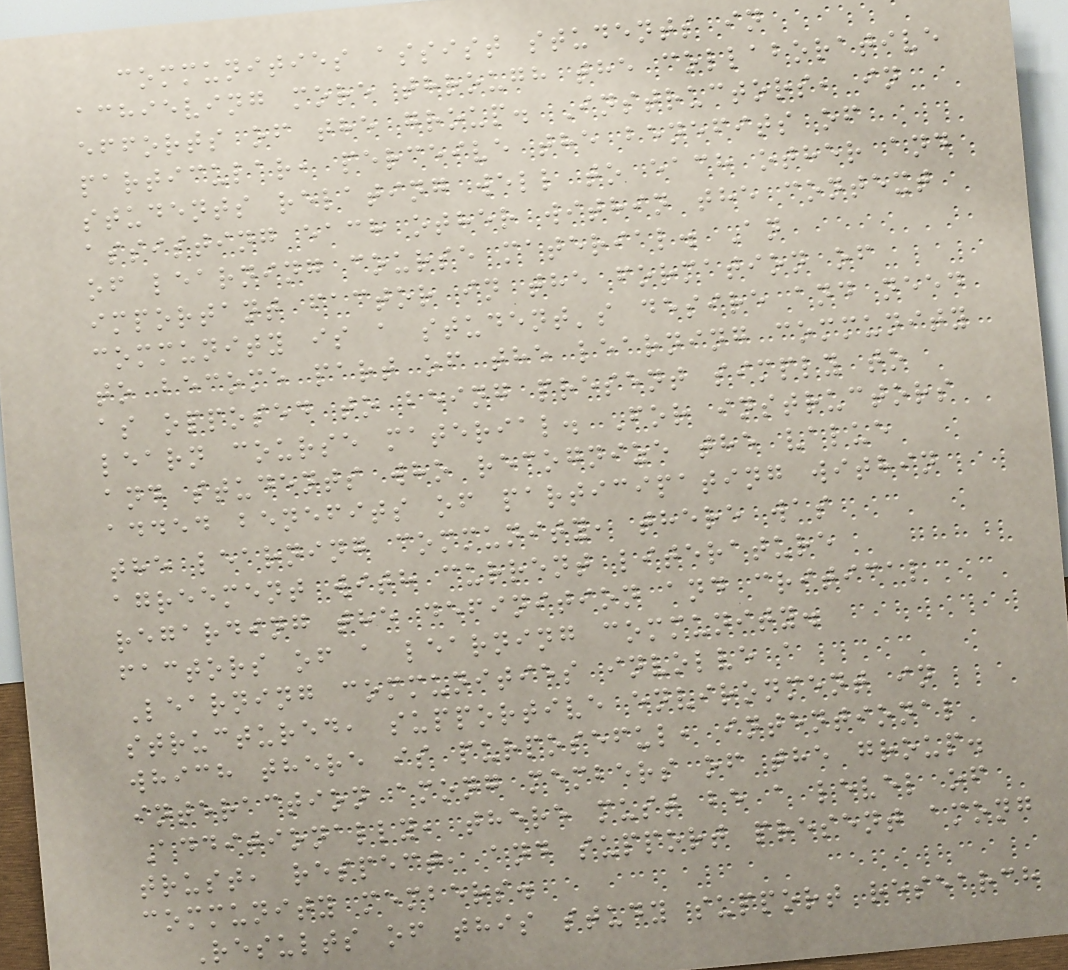communities assist students in
achieving more through the collaborative
efforts of the group. Instructors, in
particular, perceive the benefits of
students relating well to each other and
assisting each other within the context
of learning course material. An
important factor in the formation of
community is a student's desire and need
to become part of the learning community
as opposed to being present simply to
learn course material. For instructors
and students who recognize the value
added benefits of participating within
the learning community, there was
agreement with current literature
regarding the definition and critical
factors of a learning community.
Learning communities involve a
structured, supportive environment in
which there is purposeful, intentional
interaction among members of the group.
Additionally, there must be a level of
trust, respect, and support present among
community members.
Results of this study support research
